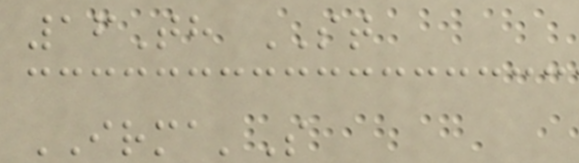16Th ST
IRMA'S
